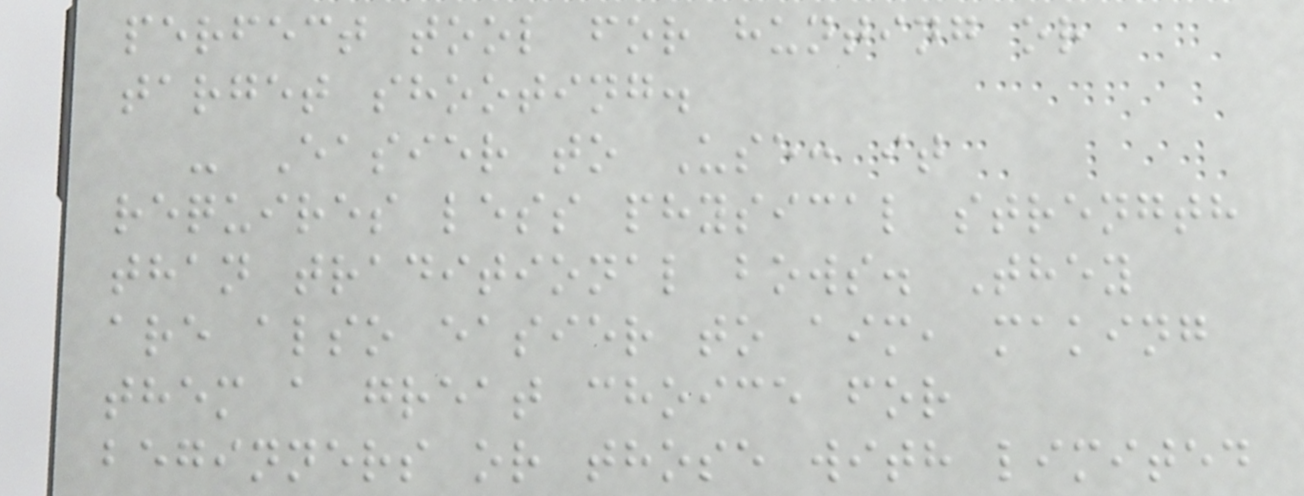perfect tool for hunting or
target shooting.
- Easier to Use: it
requires less physical strength
than traditional bows. They
are also easier to aim, making
them a great choice for
beginners or those with limited
